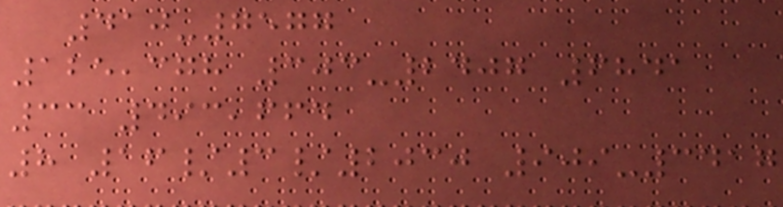410-7577
125,378 303-2407 6841
33 493,664
8 16/3/2030 909-3417
